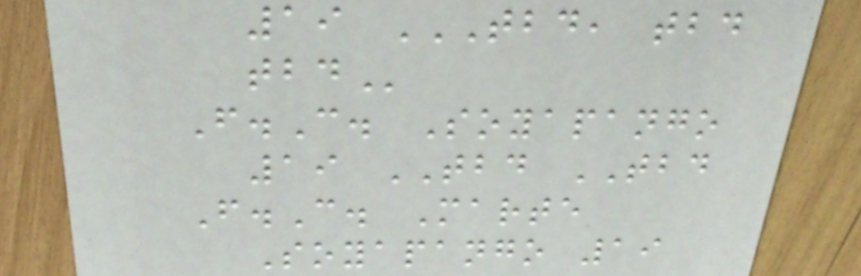19 TBD, TBD
TBD
F.C. Soyapango
19 TBD TBD
F.C. Marte
Soyapango 19
